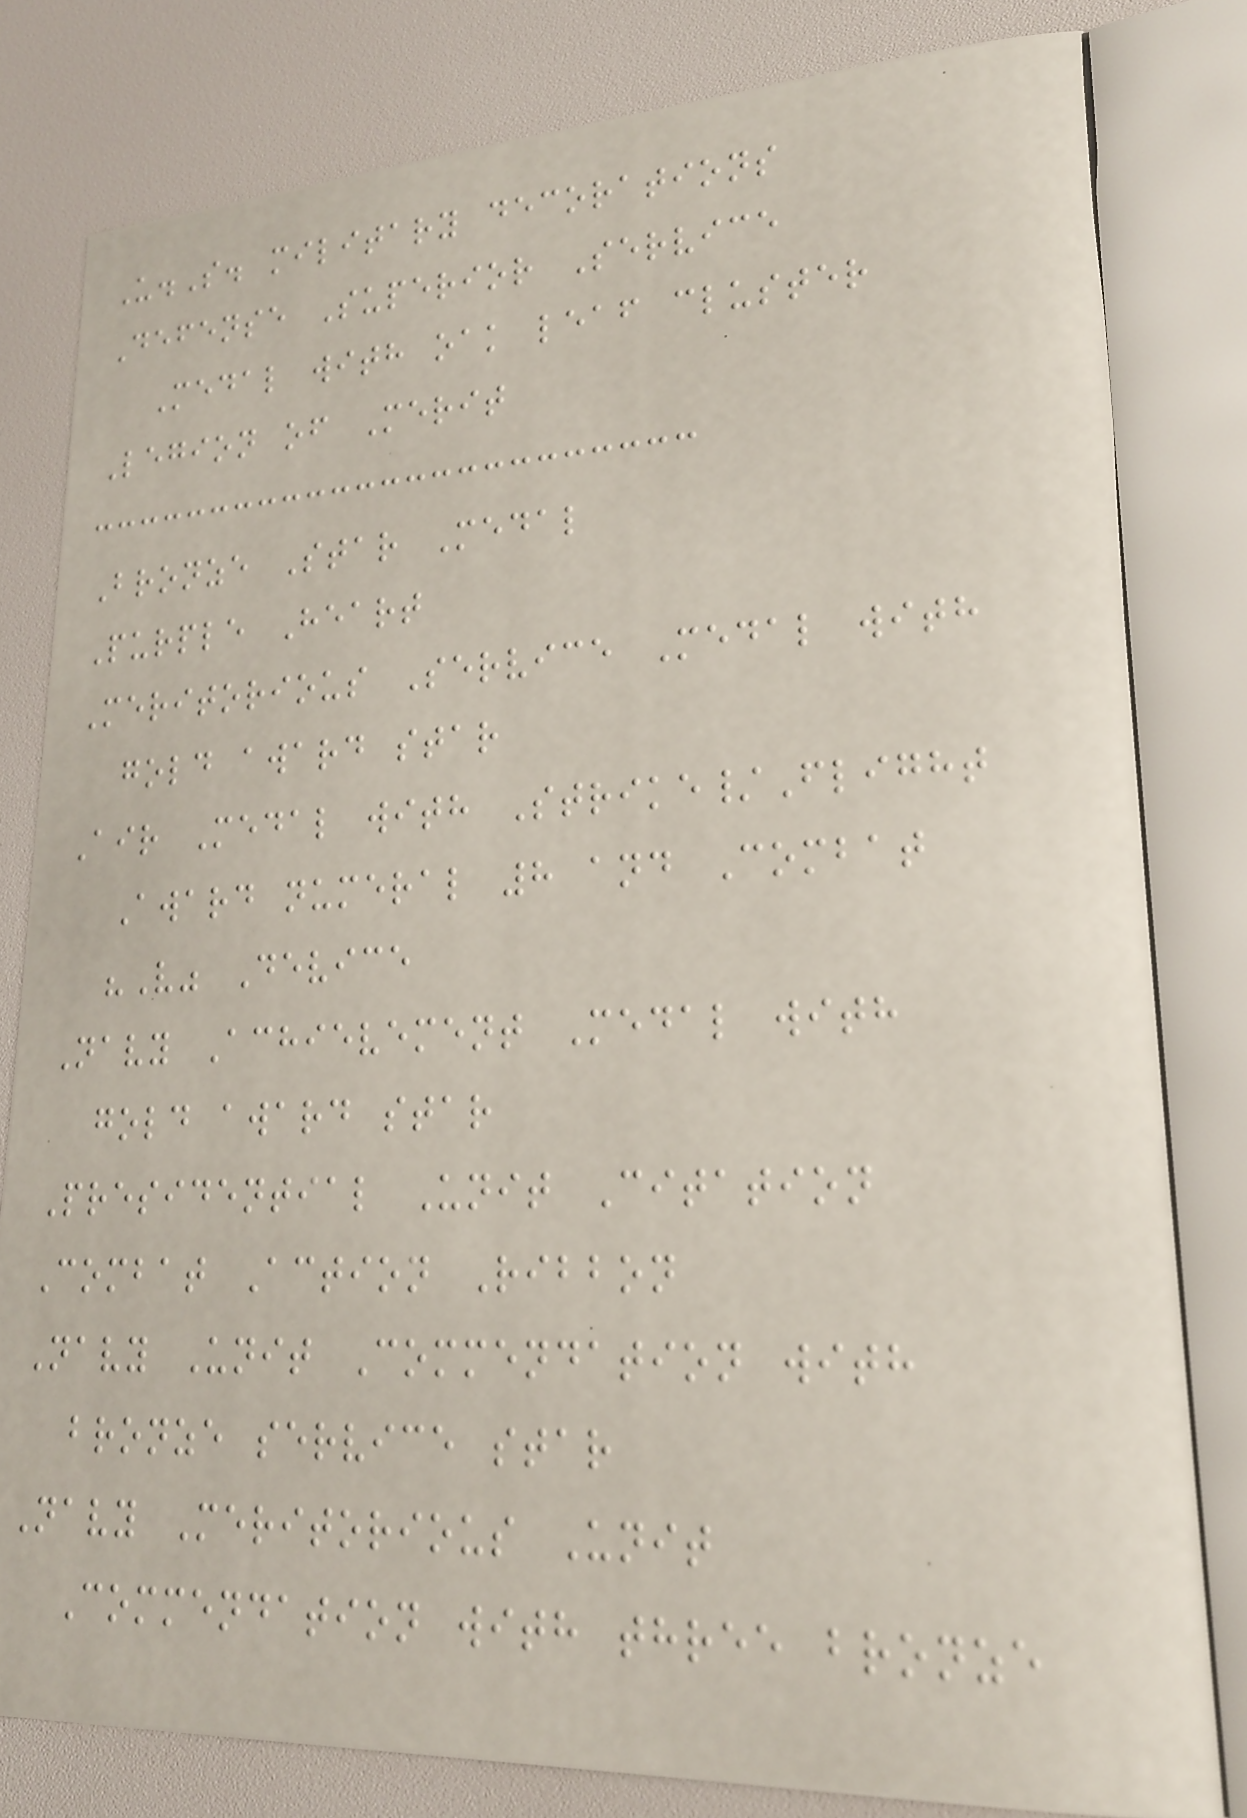U.S. military decorations
Defense Superior Service
Medal with oak leaf cluster
Legion of Merit
Bronze Star Medal
Purple Heart
Meritorious Service Medal with
gold award star
Air Medal with Strike/Flight
Award numeral 8 and Combat
"V" Device
Navy Achievement Medal with
gold award star
Presidential Unit Citation
Combat Action Ribbon
Navy Unit Commendation with
bronze service star
Navy Meritorious Unit
Commendation with three bronze
